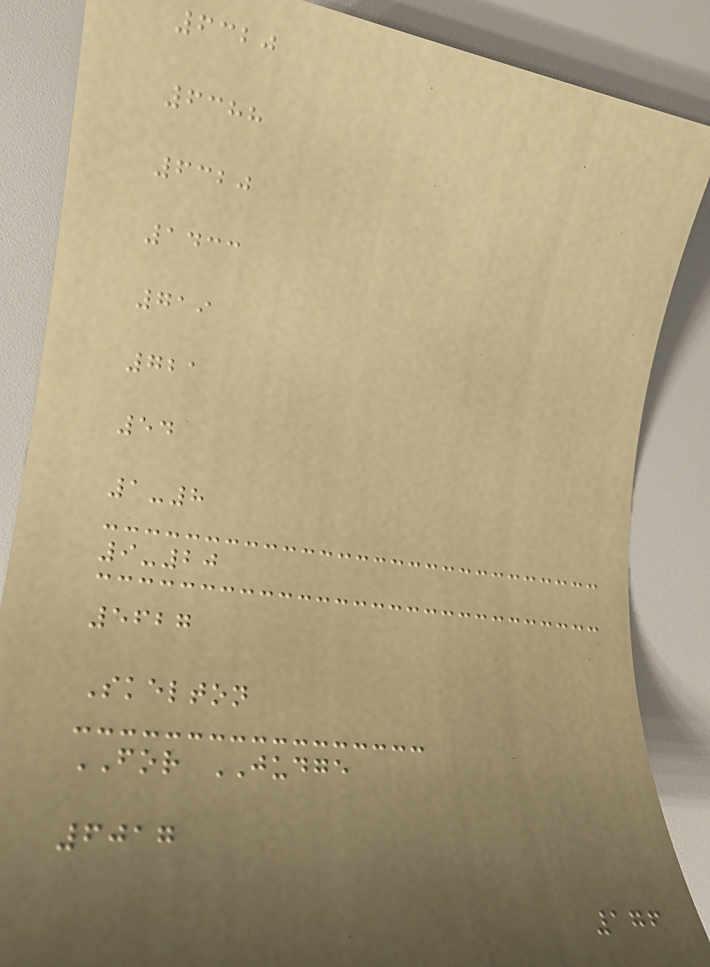6320
6388
6320
1433
719
721
54
1-8
9-20
5627
Skelton
FOR JUDGE
6017
176
